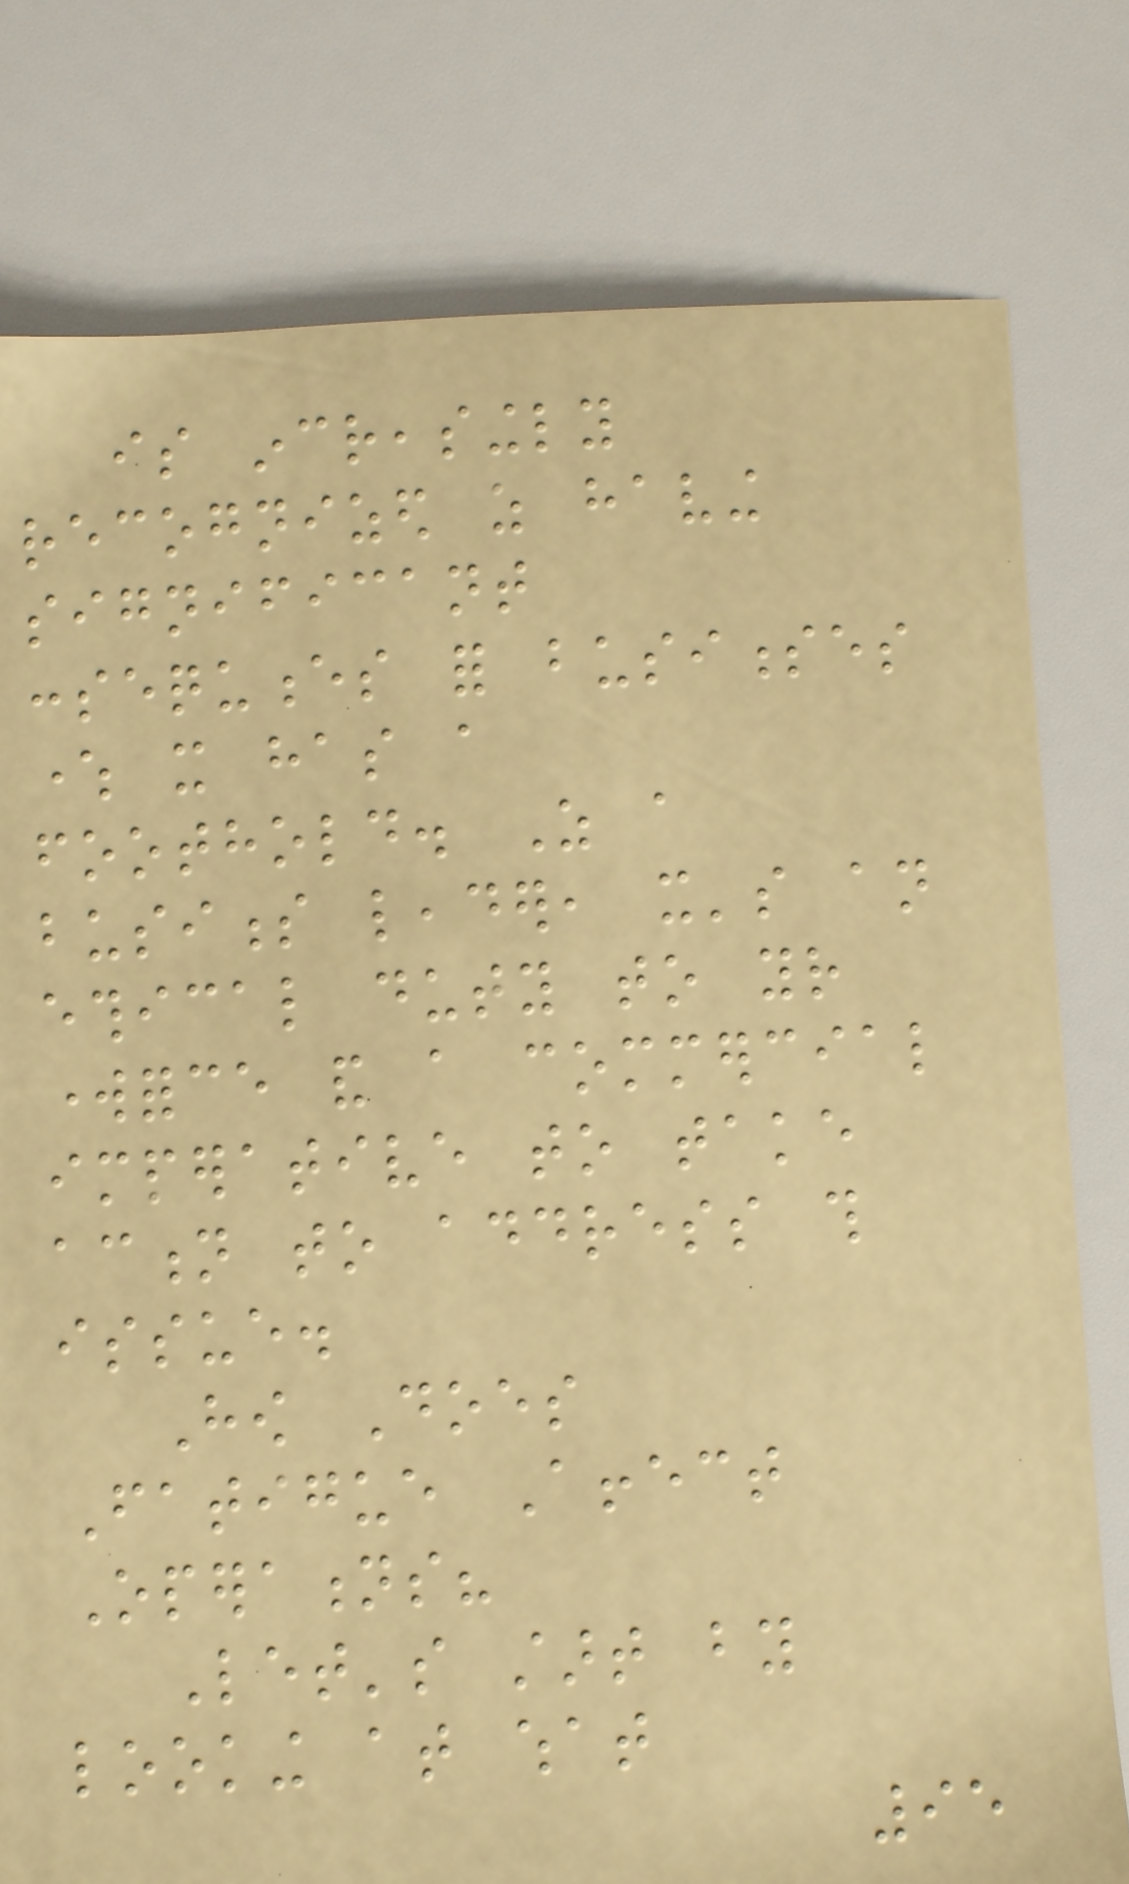is increasingly
recognized as having
significant
consequences for businesses
where it has a
foothold. As a
business leader, it's an
ethical duty to your
workforce and a commercial
imperative to take
action to address this
issue.
How Does
Fatigue Affect
Operations?
Let's start by
looking at what
95
